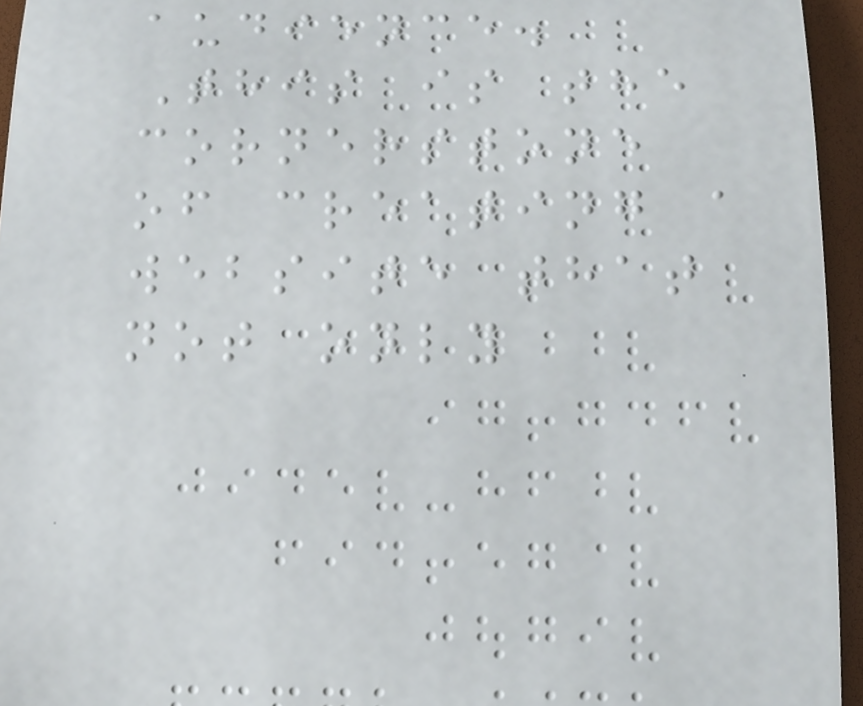audience.
This is the
cornerstone
of creating a
website that
not only
